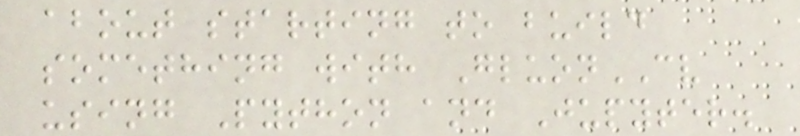about starting to build
something with GluonCV
using Python and Jupyter.
